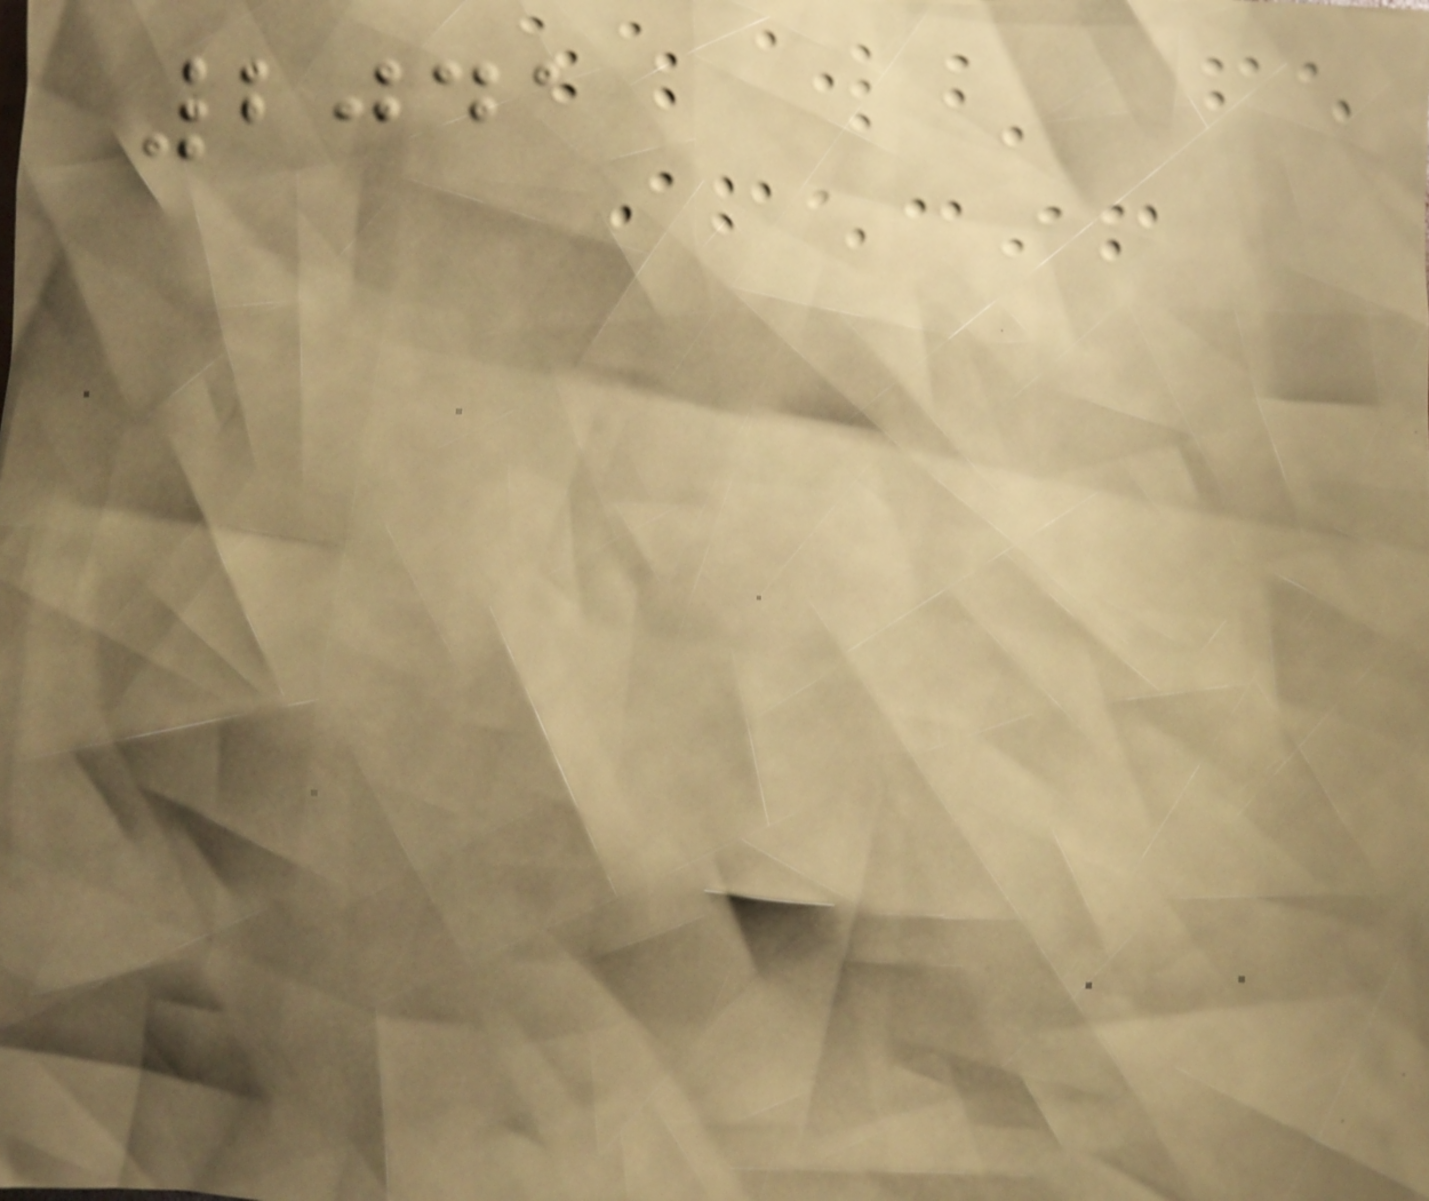2041
